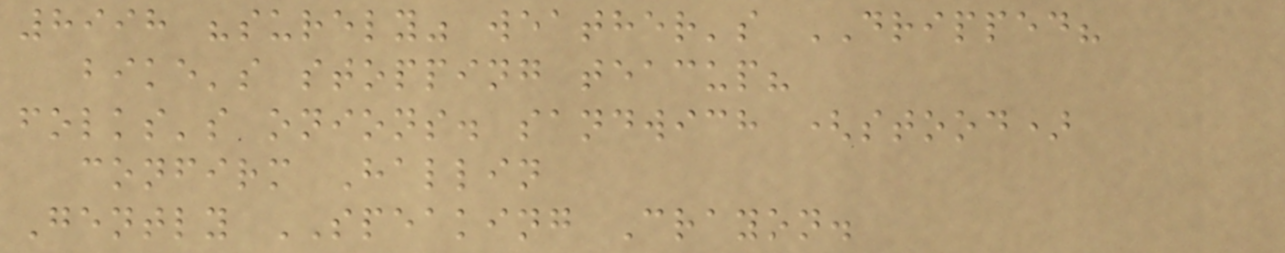8998 "surely" weather's DRIPPED?
bike's stopping teacup?
folks's onions. sandwich (stood)
confirm Hallin
Gently SPEAKING Crayon.
